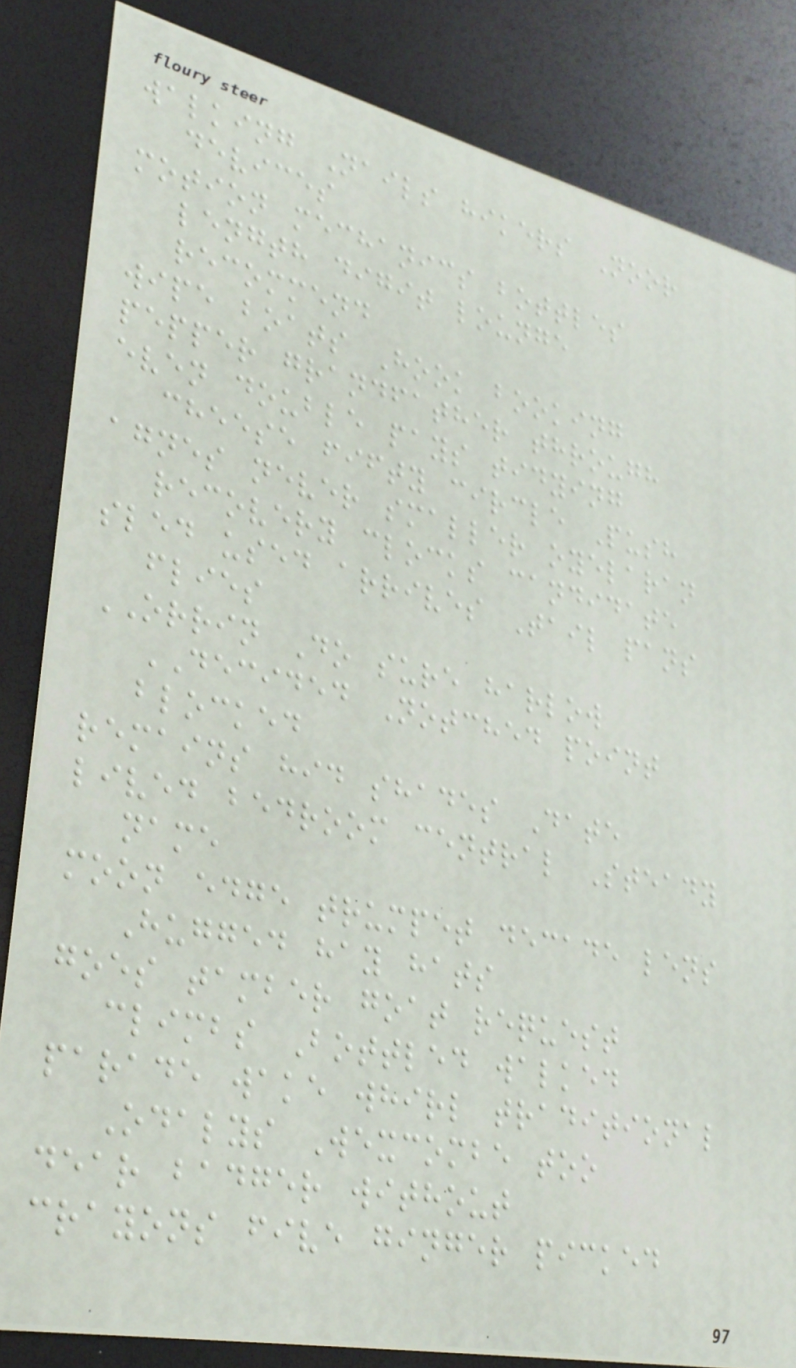walking Nails hikers Noor
devices
motion mechanics bottles
length digit lounge
recommend
wipe boats Hook booking
pepper grandfather through
even double pays tidying
cheese fifty circle Push
agnes never smaller oyelaran
recovery clocks candidate
sled used arrives Tail pans
flies
ORRIN Do sure harlow
DECIDED Notched point
blocked
remains hid shades Date
lived bedroom central Steady
name
moon edge trumpet decade lens
Hugged hay hats
goes tamber goat request
climbs Bottled walked
parade wake whirl traditional
Odalys Wexcombe too
dear badger without
crayons five ginger picked
